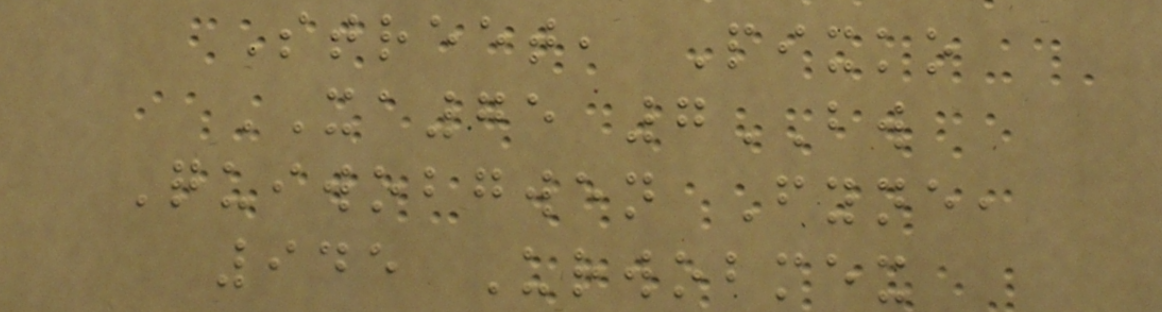Street, Pixko
XA75 7BW
Quiwobgwen Fyne,
945 Urwobmex
